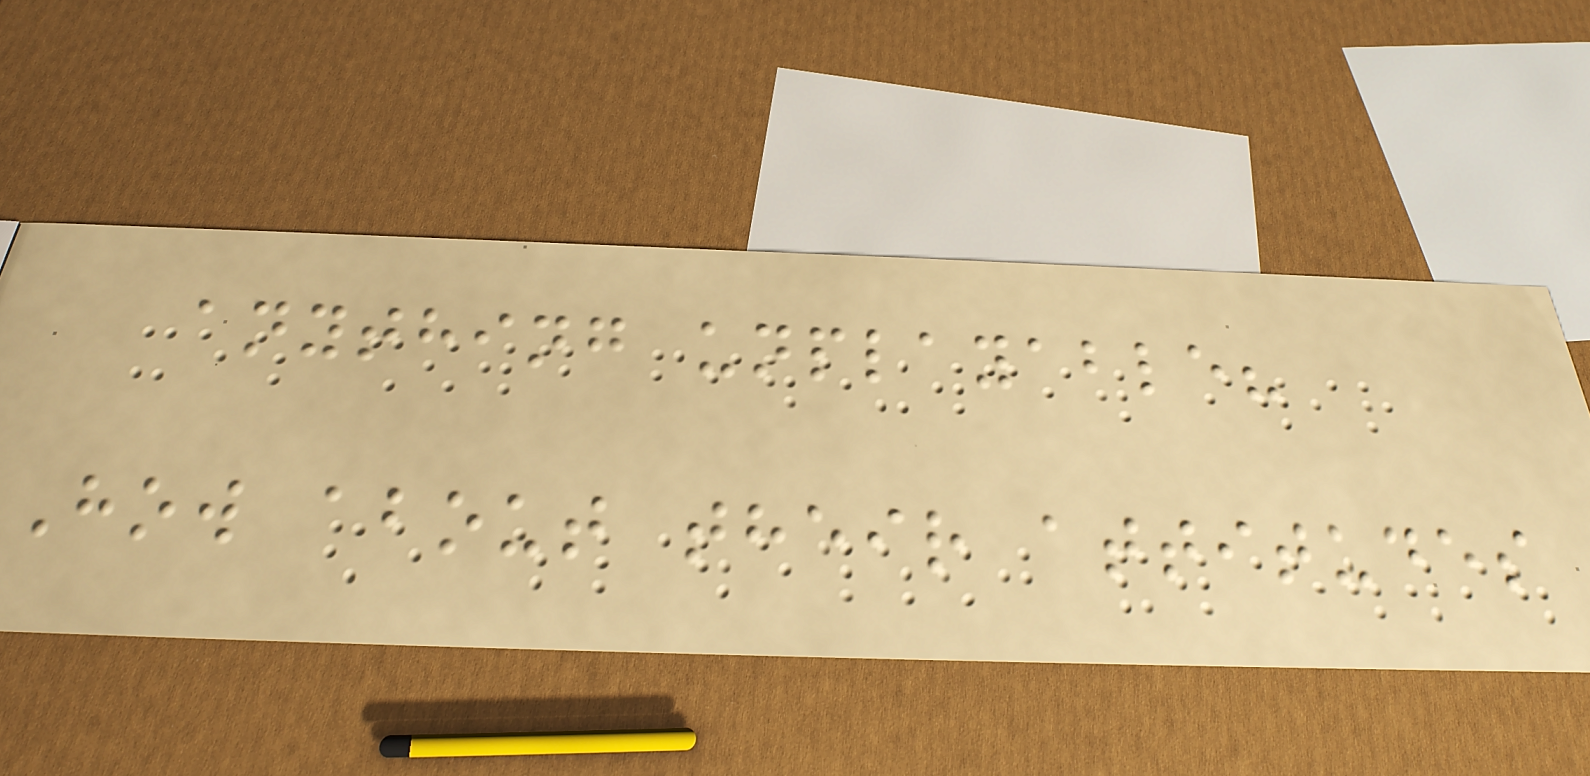anything unplayable?
How about their attitudes
